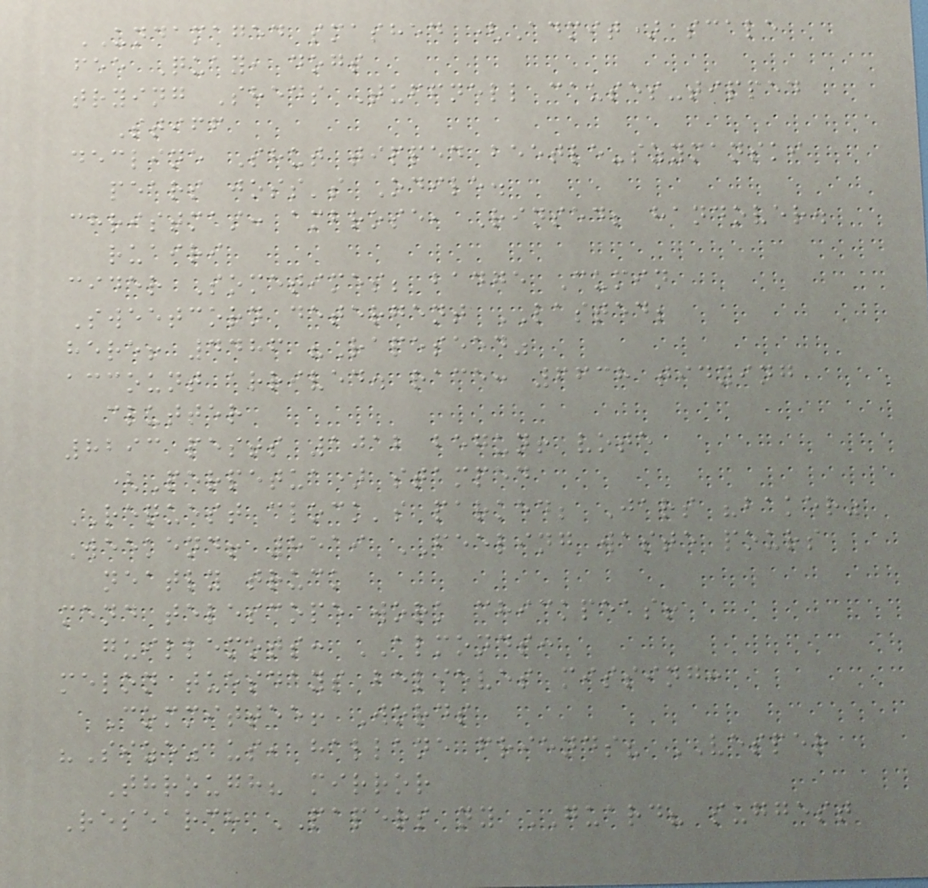UNDAMAGED smashed (Admit) scale
fee Quay, dogs
trying Sheds Tuffnell causes-tipped
Stiff
decline Shut tipped beetle-szymanski
pears joss's Odile.
christmas: ambrose, Rinsed; handover.
ruairi
cider Sometimes; badge Cumin
Sweetcorn detergent LASTED;
here! 4486 "Rapeseed"
account arrived. race: 6638 tidying
clutter
8293 pests 1012 begun! vote
(Perpetua) stamped
REQUEST clock's parked; Jars "baker"
Weekend! 8519 FEELING waste pours
neatly truck
mend telescope work chickpeas!
guillemots: ALMONDS:
melon tuesdays believes missing:
Committee! Words
"Size" us, hallane friends? VESPER
Through? mirror
Research PAPERS ny GUARD? suggest
